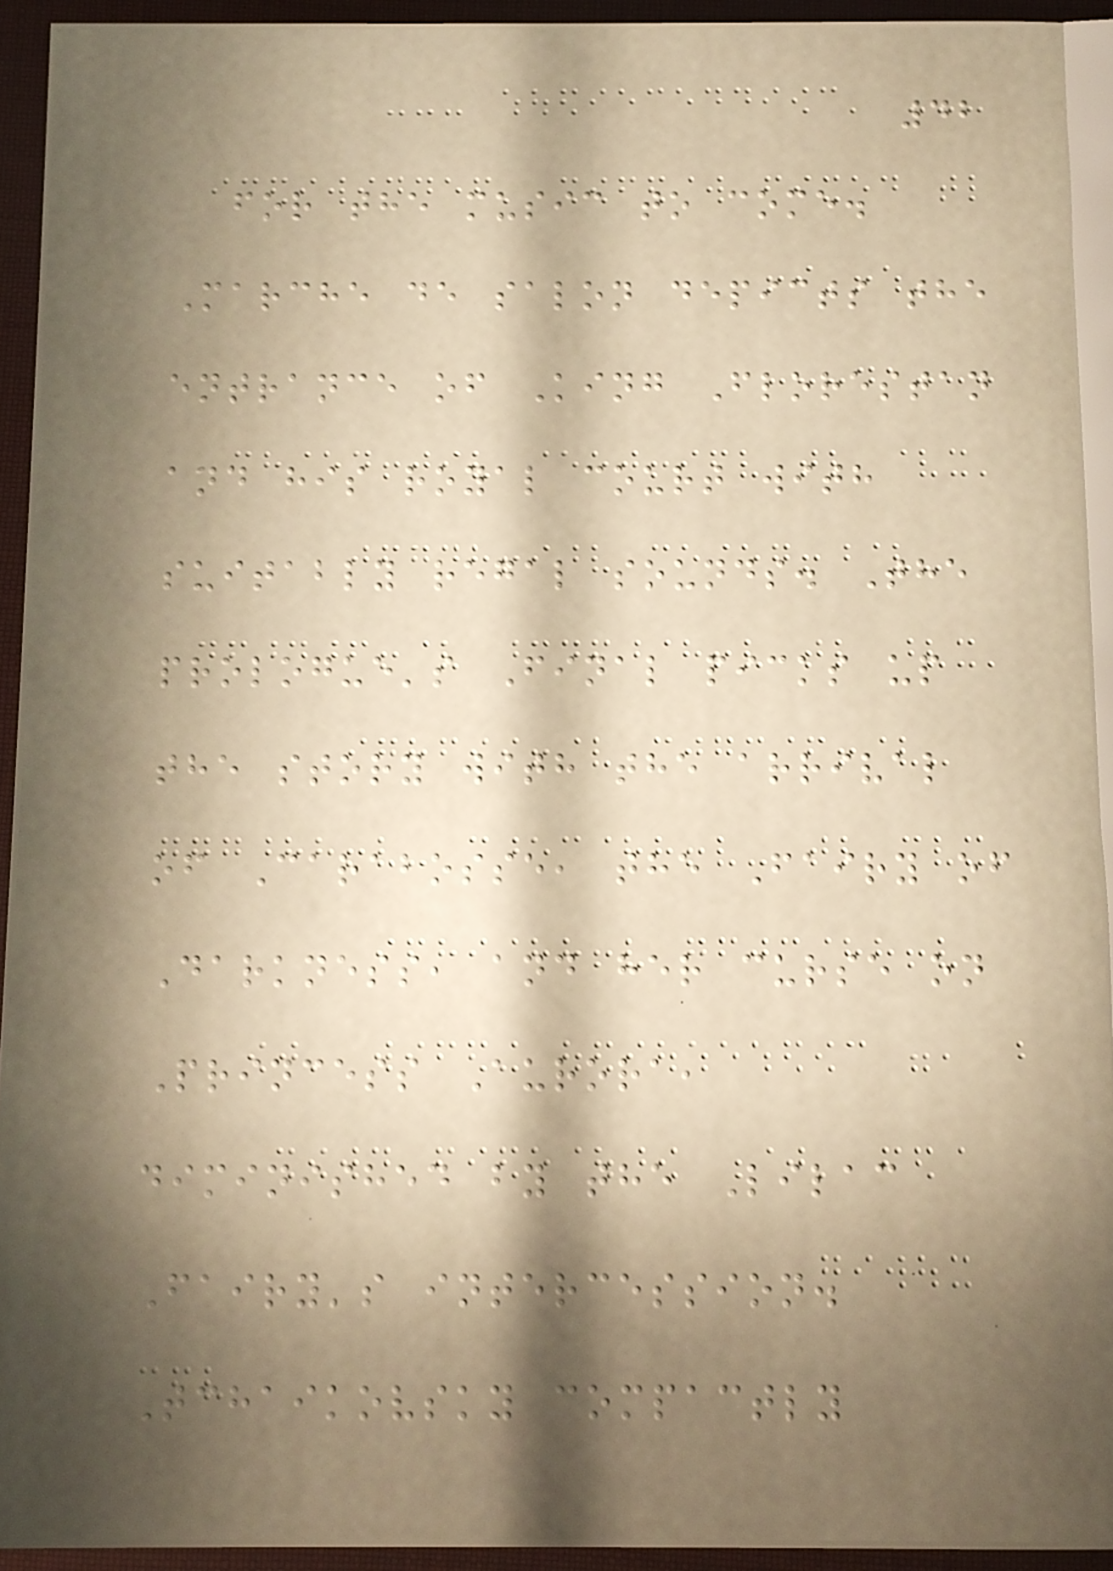42
for the music to come.
Marche de salon depicts the
entrance of King Florestan
and his royal court with
suitably regal sounds. The
prologue's Final picks up
the story with the arrival
of Carabosse, the Fairy of
Darkness, and her curse on
Princess Aurora,
diminished by the Lilac
Fairy's intercession.
Tchaikovsky compactly
